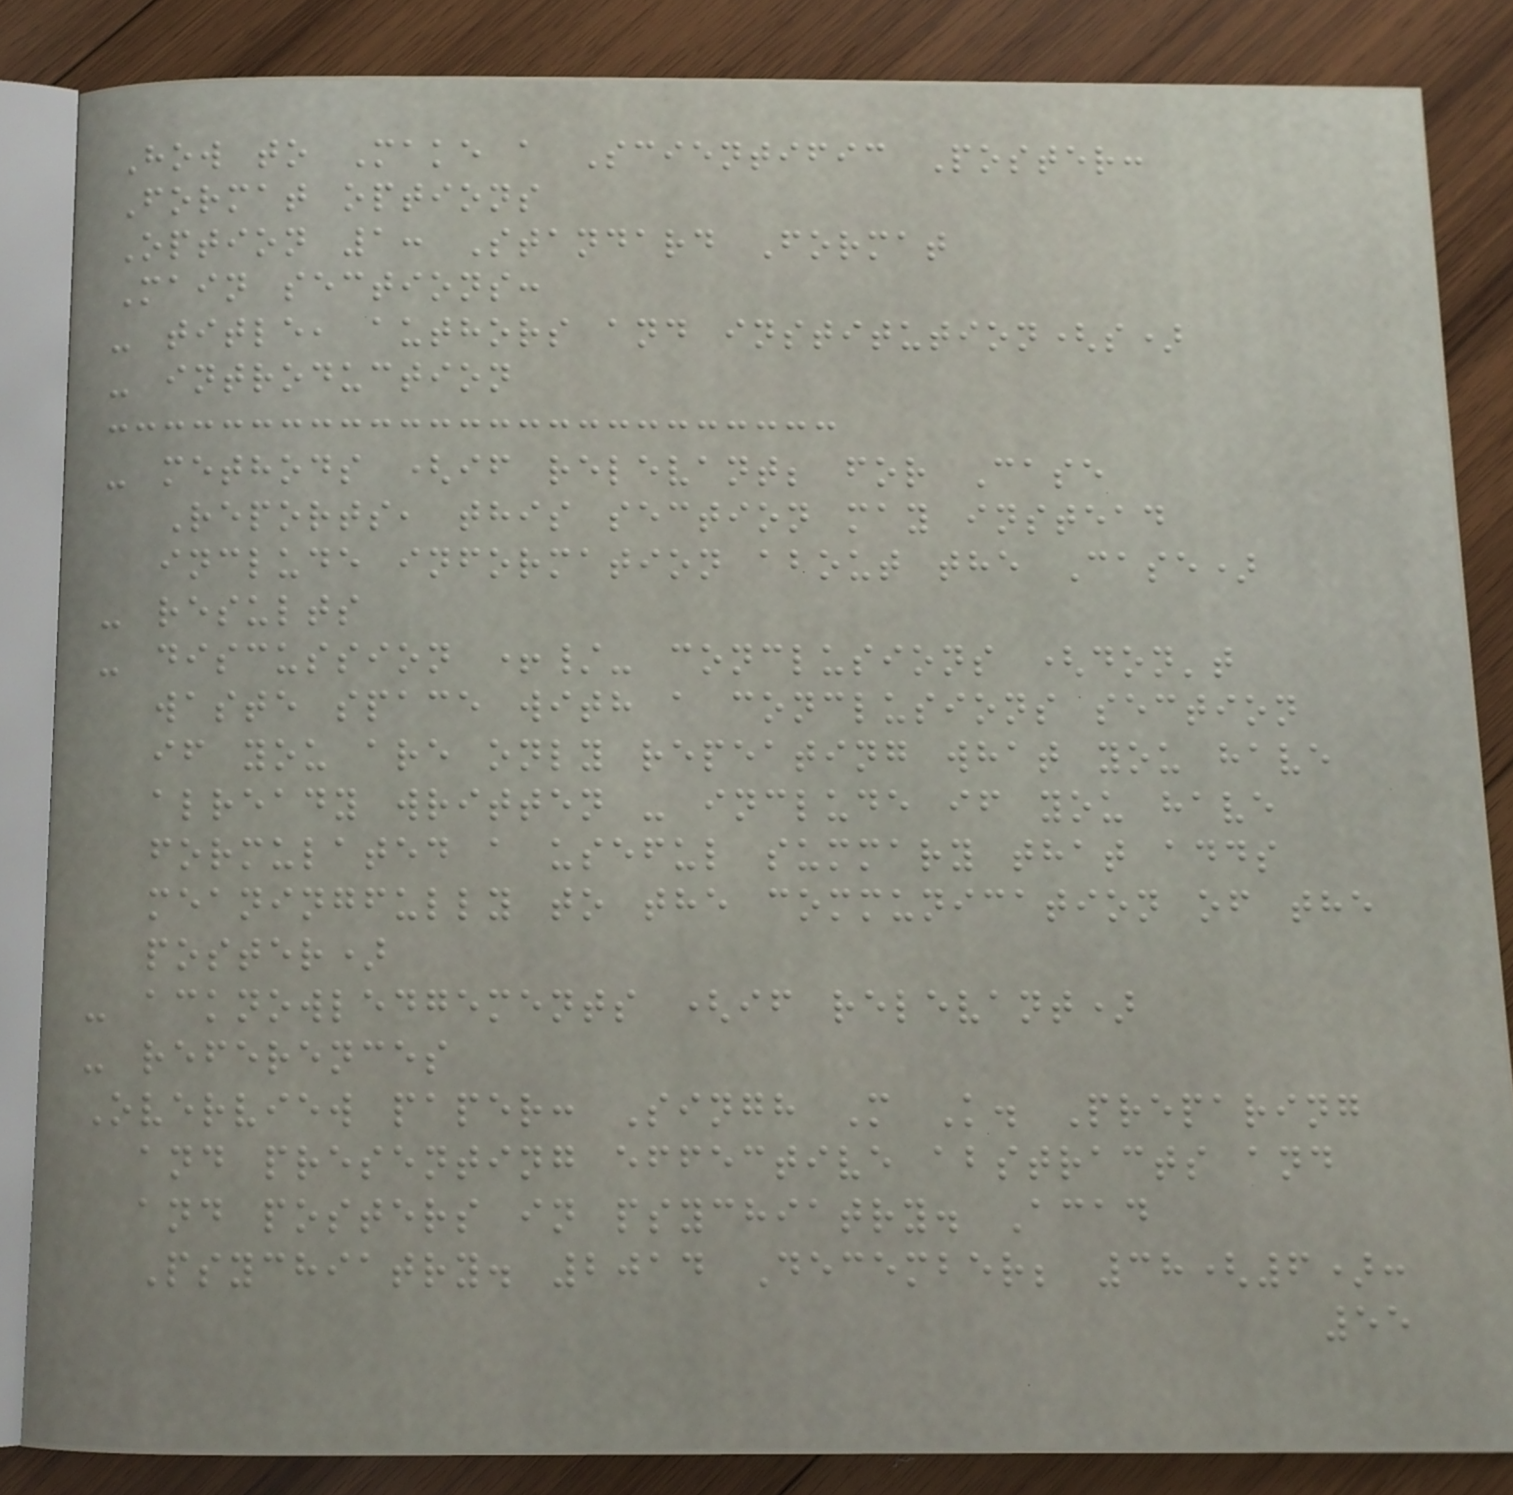How to Make a Scientific Poster:
Format options
Option 1: Standard Format
Main sections:
- title, authors and institution(s)
- introduction
- methods (if relevant; for Case
Reports, this section may instead
include information about the Case)
- results
- discussion +/- conclusions (don't
waste space with a conclusions section
if you are only repeating what you have
already written - include if you have
formulated a useful summary that adds
meaningfully to the communication of the
poster)
- acknowledgements (if relevant)
- references
Overview paper: Singh M K. Preparing
and presenting effective abstracts and
and posters in psychiatry. Acad
Psychiatry. 2014 December; 38(6):
55
